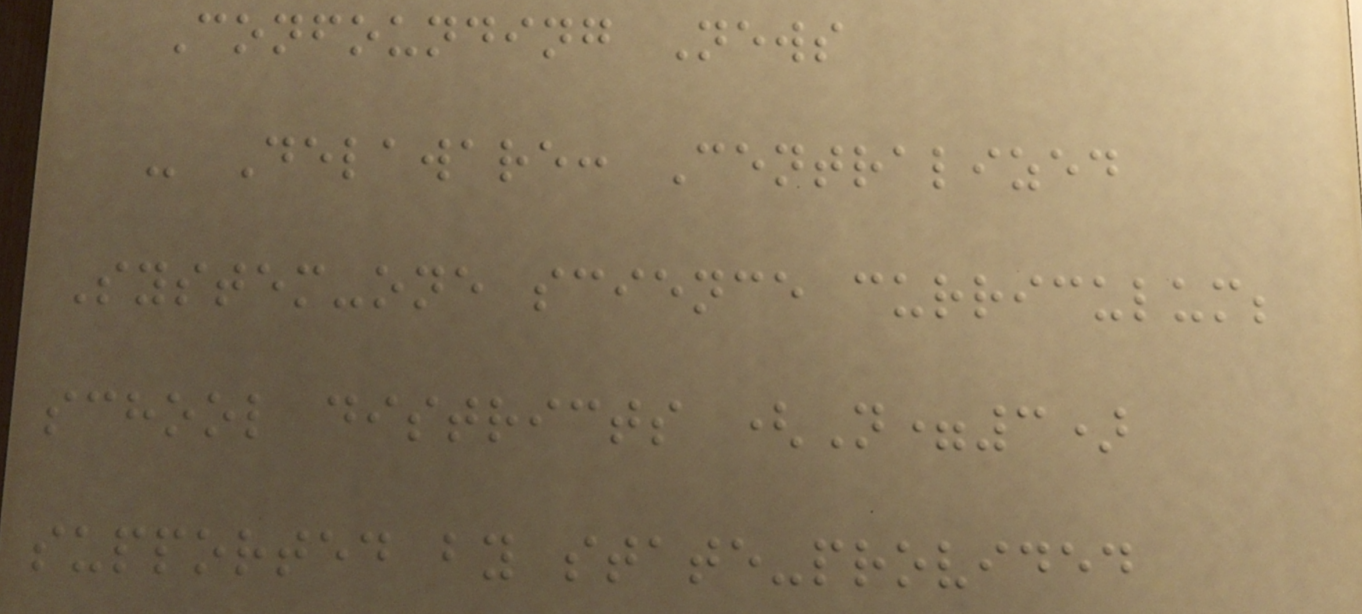Confounding News
- Delaware: Centralized
System-one science curriculum;
school districts (N=3)
supported by state-provided
